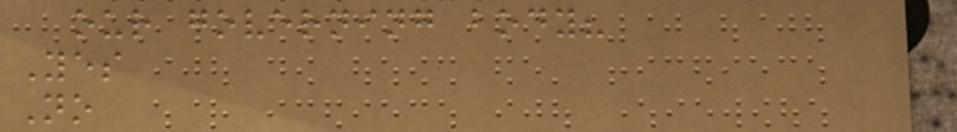our governing body?
Yes
No
